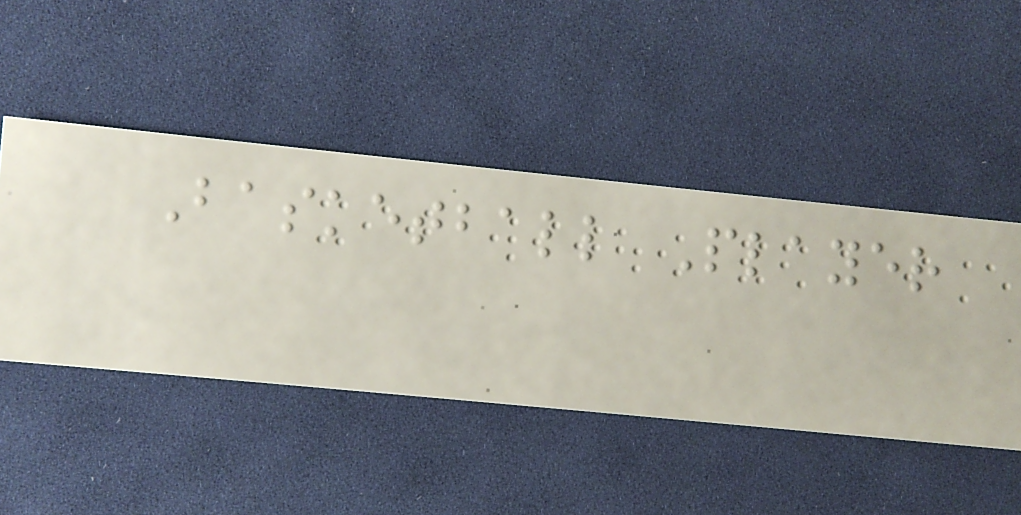Basketball Player
